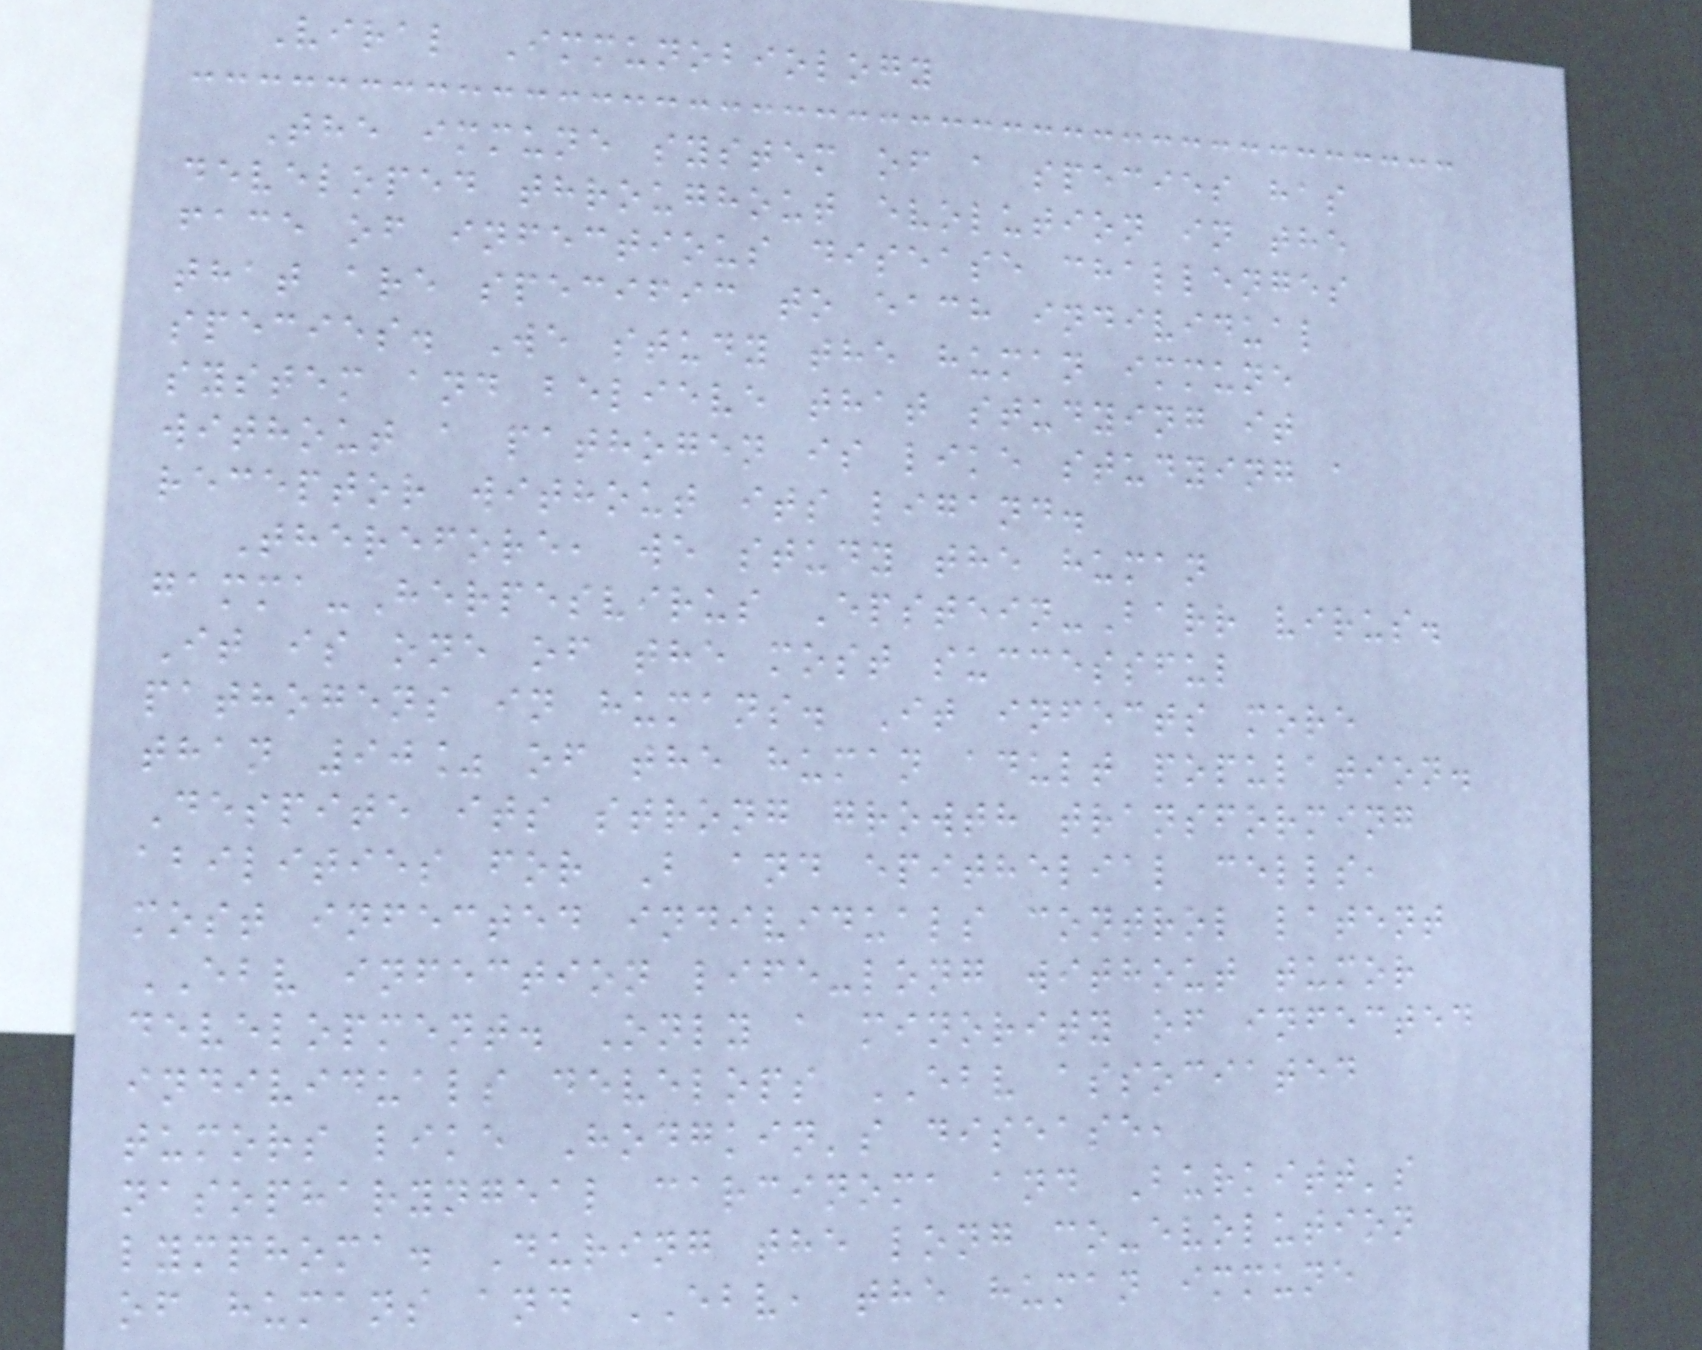Viral Immunobiology
The immune system of a species has
developed throughout evolution in the
face of infectious disease challenges
that are specific to each individual
species. We study the human immune
system and believe that studying it
without a pathogen is like studying a
receptor without its ligand.
Therefore, we study the human
gamma-Herpesvirus Epstein-Barr virus.
It is one of the most successful
pathogens in humans. It infects more
than 90% of the human adult population.
Despite its strong growth transforming
abilities for B and epithelial cells,
most infected individuals control latent
EBV infection life-long without tumor
development. Only a minority of infected
individuals develops EBV associated
tumors like Hodgkin's disease,
nasopharyngeal carcinoma and Burkitt's
lymphoma. During the long co-evolution
of humans and EBV, the human immune
